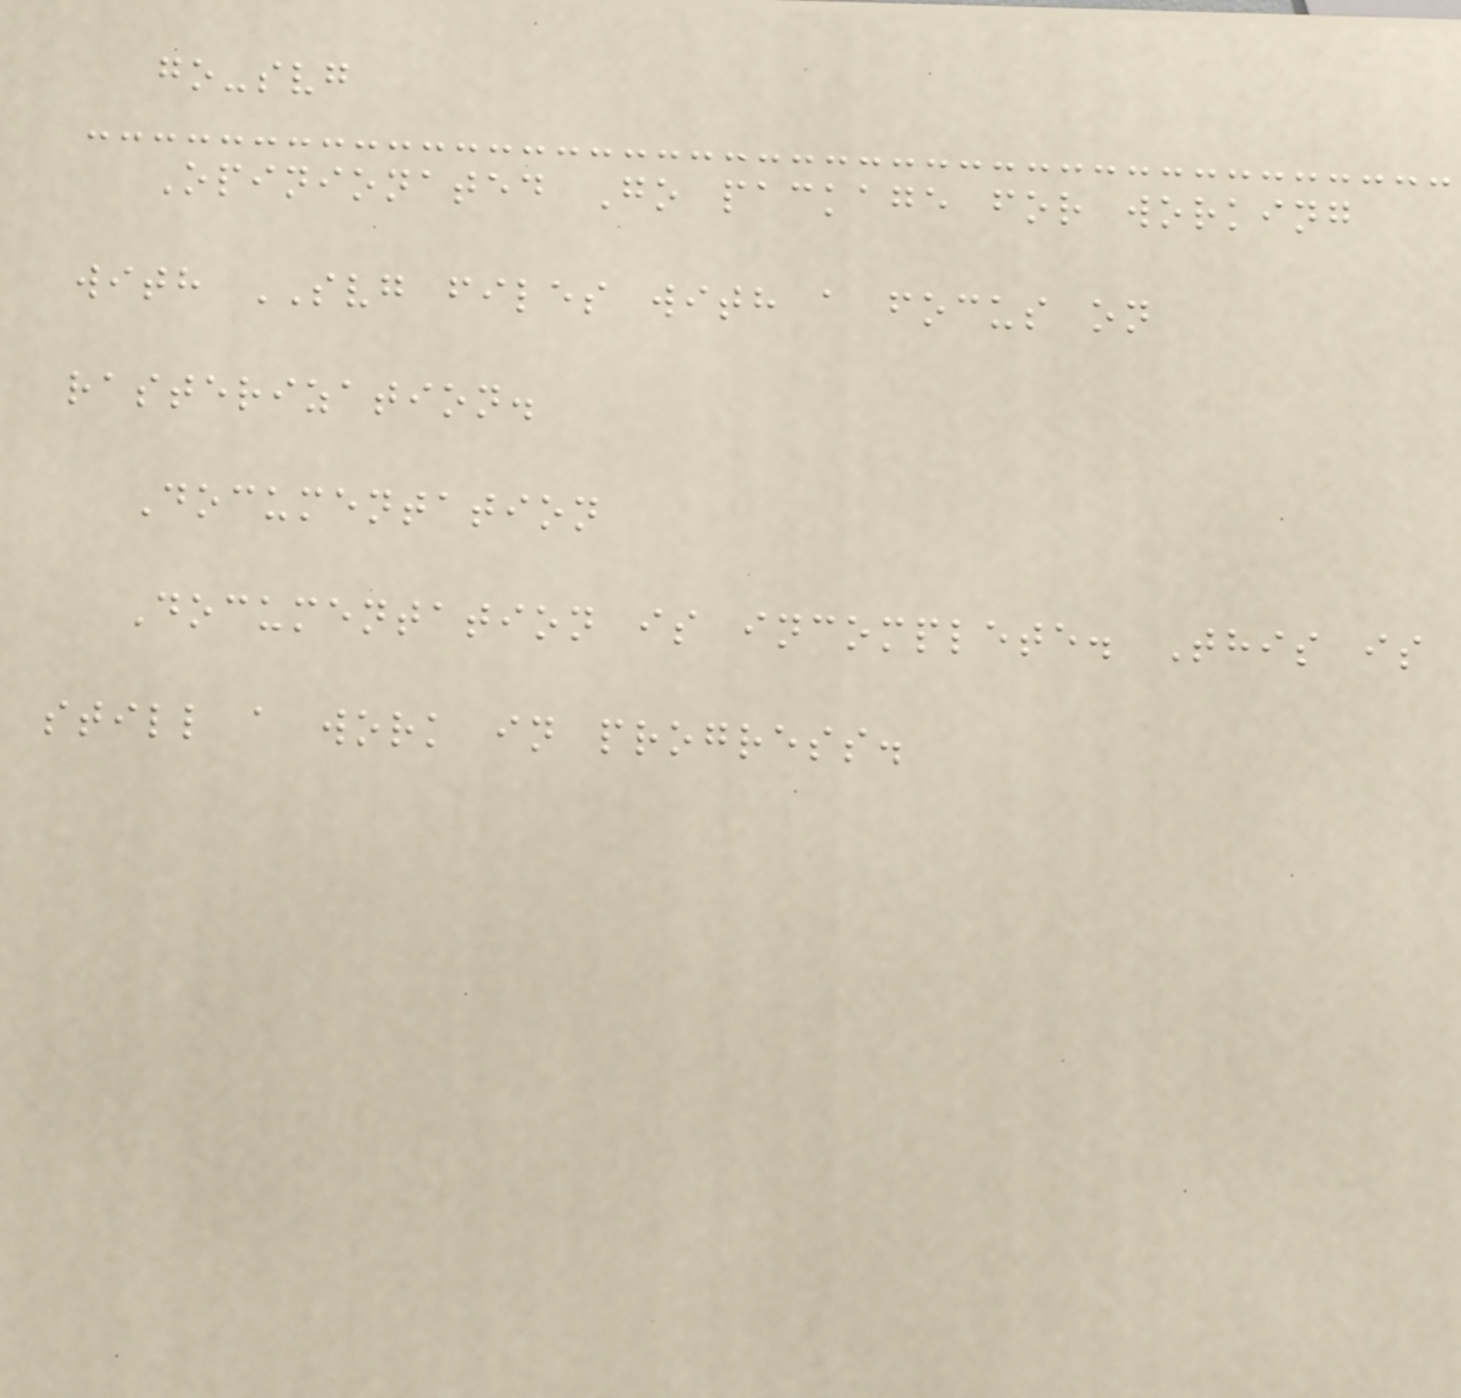go-svg
Opinionated Go package for working
with SVG files with a focus on
rasterization.
Documentation
Documentation is incomplete. This is
still a work in progress.
